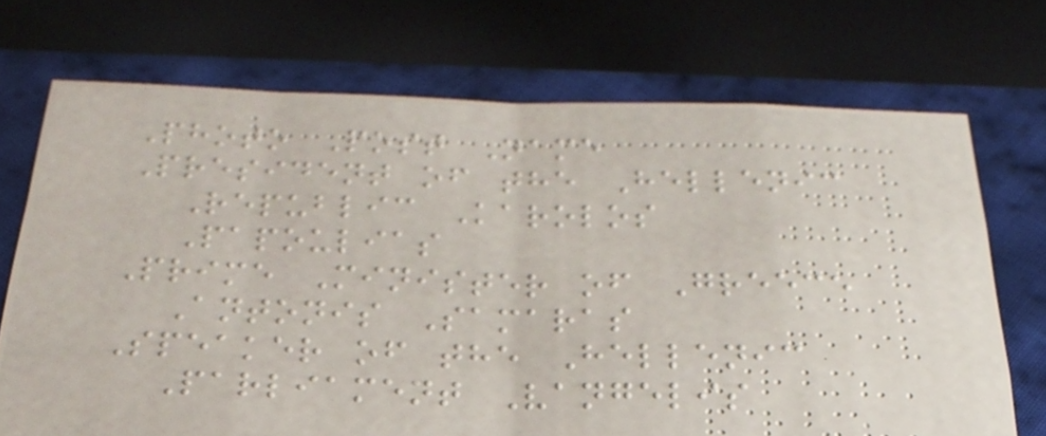Photo Post Name
President of the Hellenic
Republic Karolos
Papoulias
Prime Minister of Greece
Antonis Samaras
Speaker of the Hellenic
Parliament Vangelis
